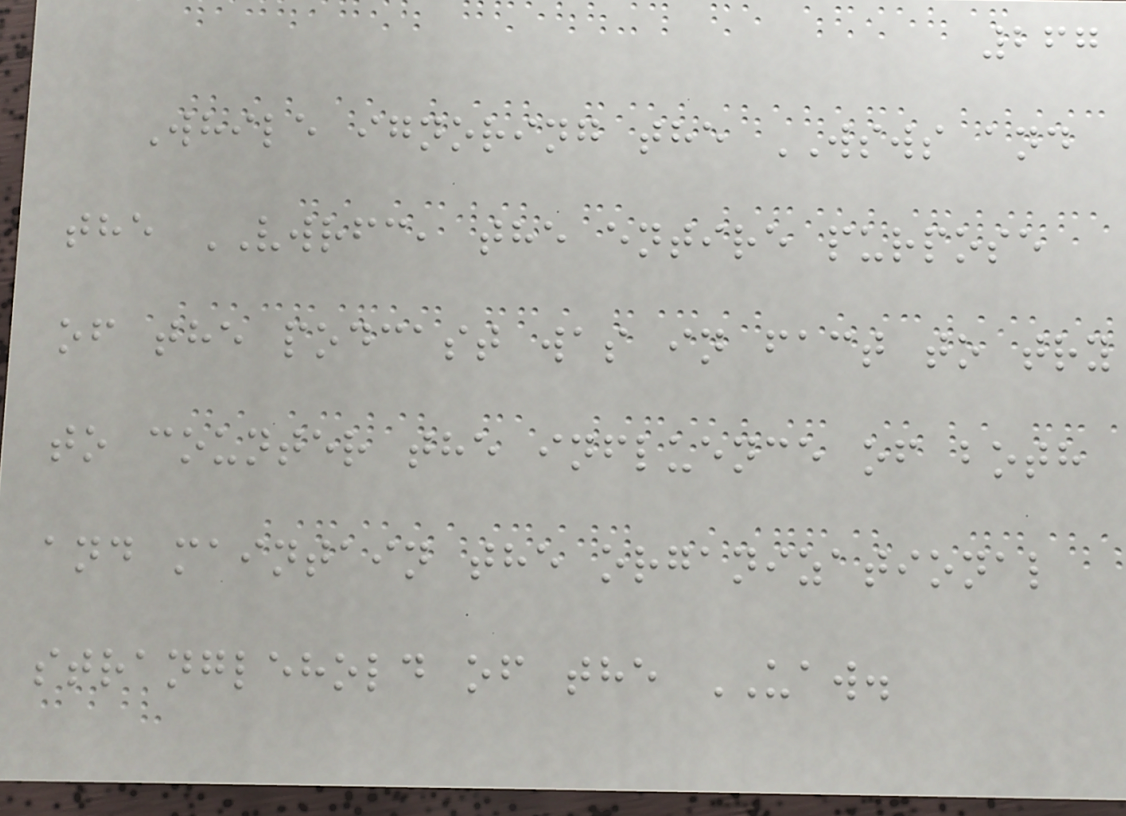267
While ignoring the WSWS and
the VWRFC, the entire purpose
of the podcast was in fact to try
to counter the influence of both
and maintain the organizational
stranglehold of the UAW.
